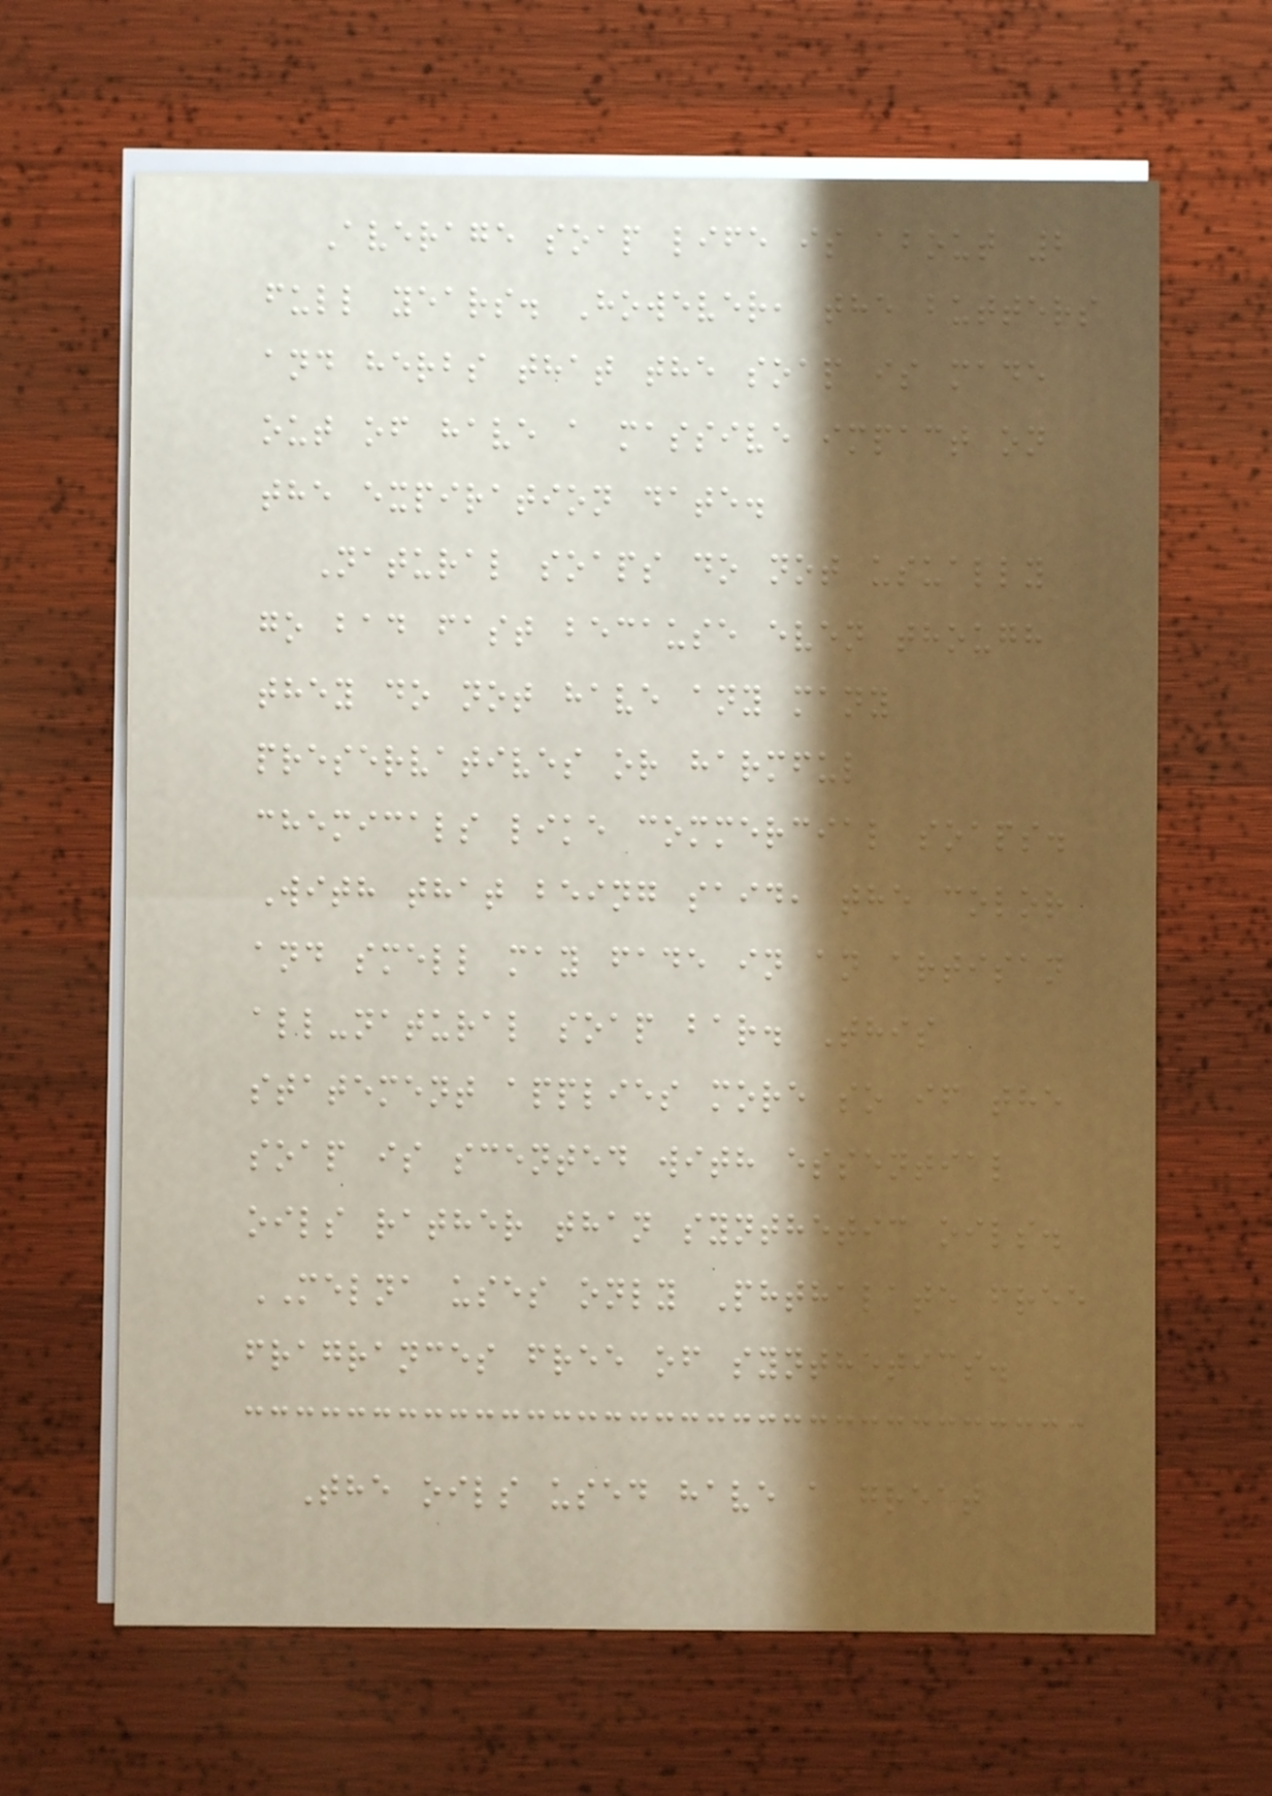Average soap life is about 2
full years. However, the butters
and herbs that the soap is made
out of have a massive impact on
the expiration date.
Natural soaps do not usually
go bad fast because even though
they do not have any many
preservatives or harmful
chemicals like commercial soaps.
With that being said, the color
and smell may fade in an artisan
all-natural soap bar. This
statement applies more so if the
soap is scented with essential
oils rather than synthetic oils.
MELNA uses only Phthalate free
fragrances free of synthetics.
The oils used have a great
